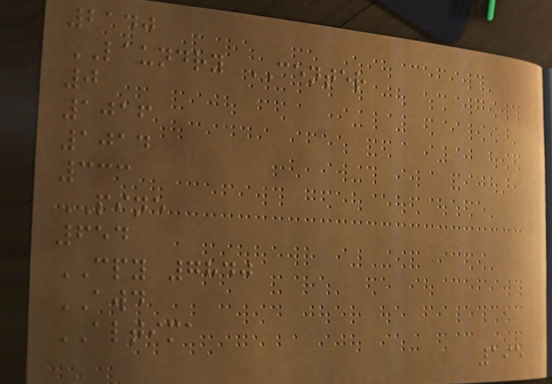2140
LAUNDRY CENTER
0
1016
1014
333
PINE
654
CPY 7840
AWD
ALTIMA
195
